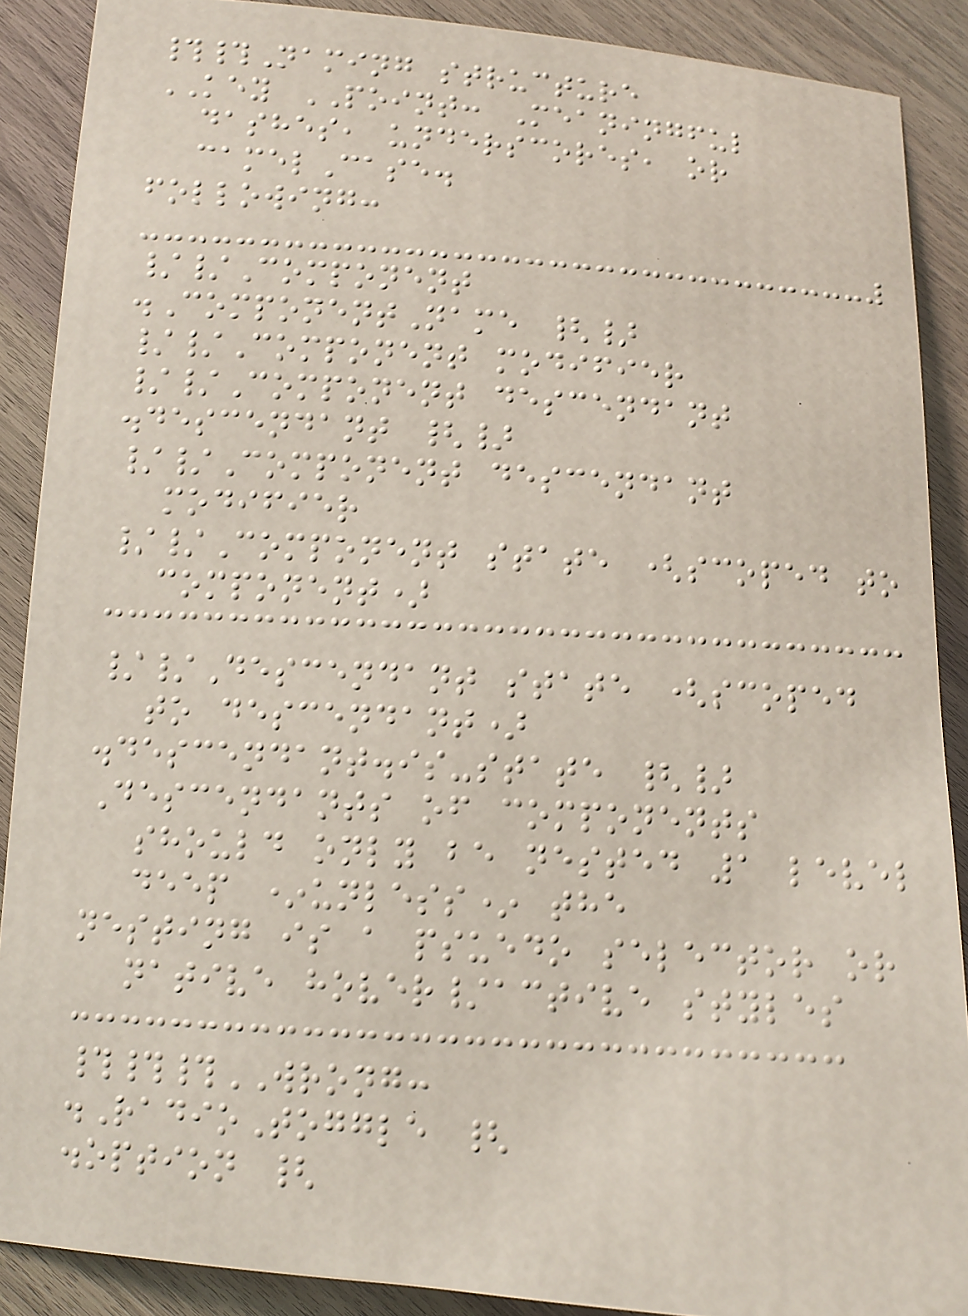##Naming structure
KEY POINT: Meaningful
dashes, underscores, or
camelCase.
following:
//Component
.ComponentName {}
//Component modifier
//Component descendant
.descendant {}
//Component descendant
modifier
//Component state (scoped to
component)
//Descendant state (scoped
to descendant)
.descendant.is-state {}
Descendants of components
should only be nested 1 level
deep *unless* the
nesting is a psuedo selector or
native hover/active styles
###WRONG:
.RadioToggle {
.option {
